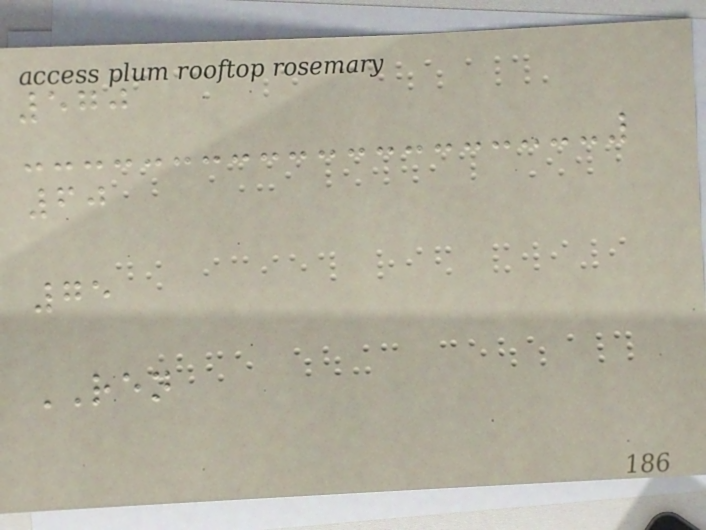570
60
75
REN
